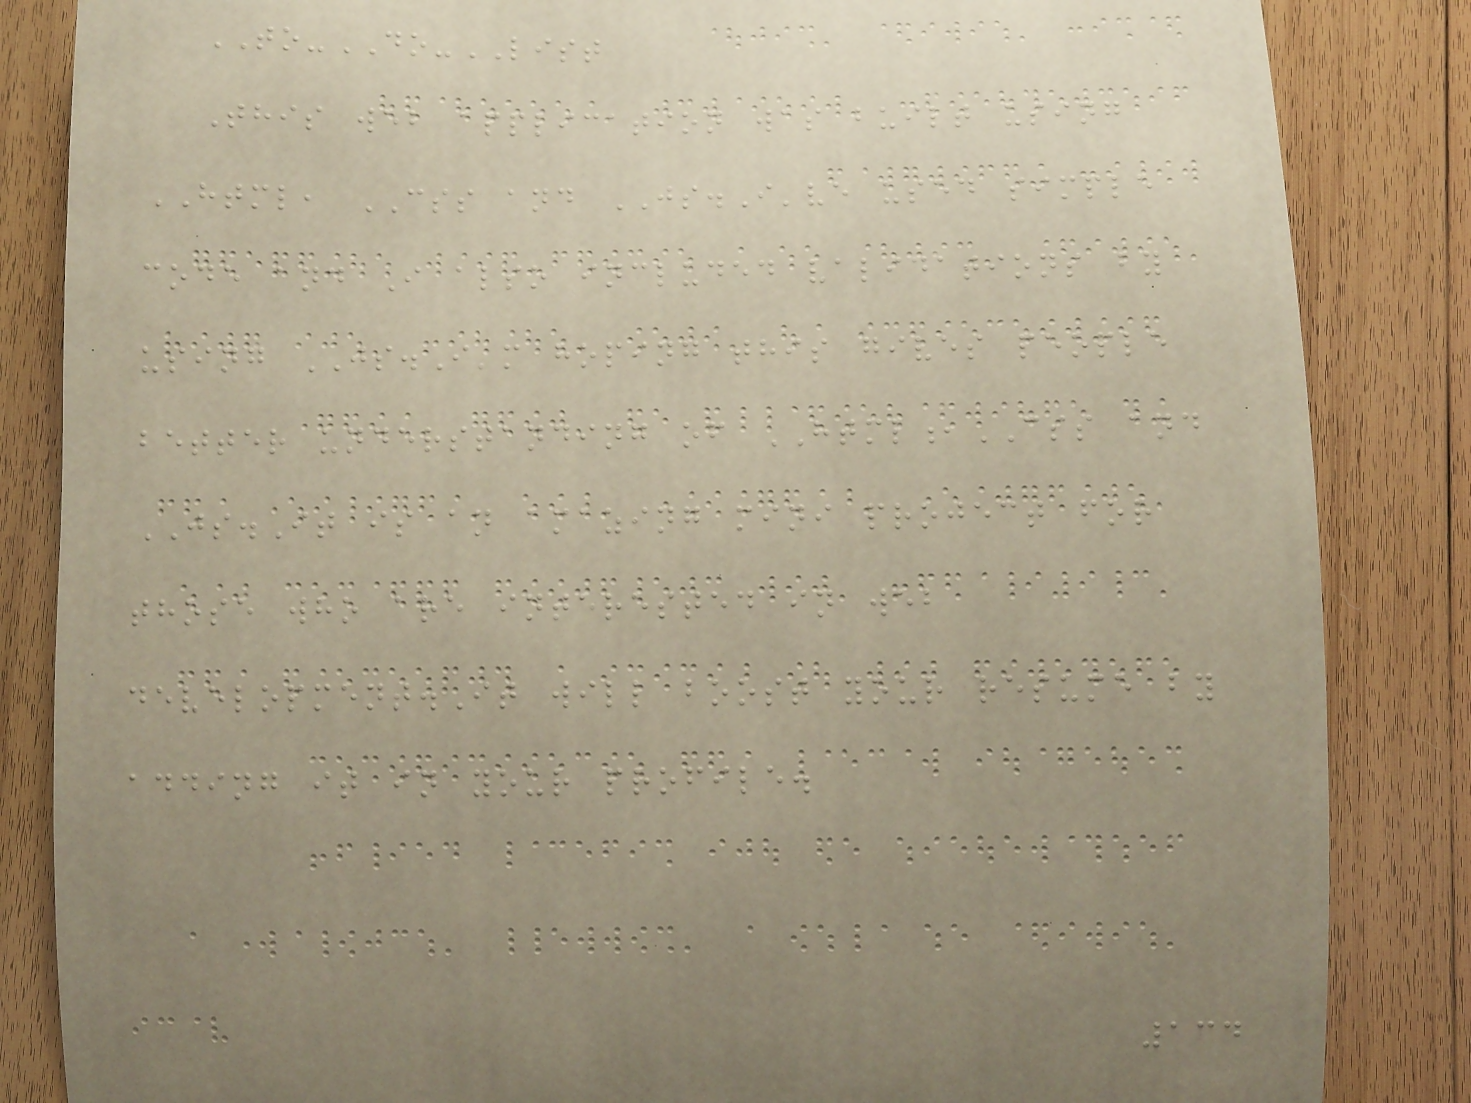TO-DO-LIST
This web application was built using
HTML, CSS and JS.I've used simple
code and I also included validations by
using JS.I'm hoping this gives people
better understanding of HTML,CSS and
JS.It is an amazing mini project for
those who are interested in web
development.It will boost your resume by
adding it in your profile.
134
